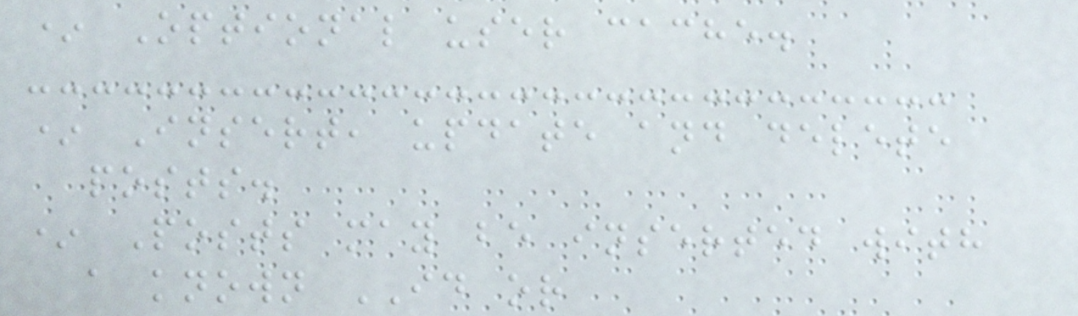* Optional user cache.
* Insert, update and delete
posts.
* Posts may be inserted with
a known ID or
